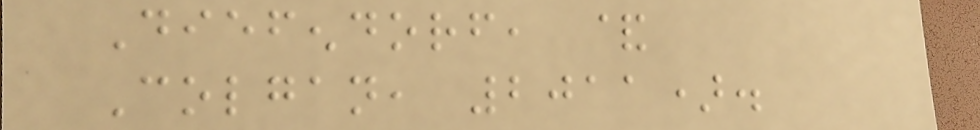Diefendorf, &
Colgan, 2011).
